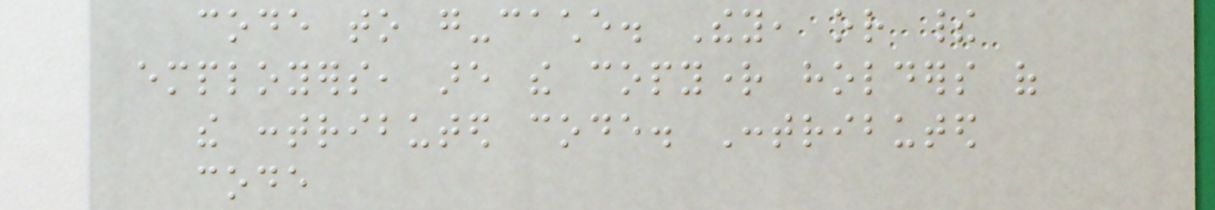code to go-cache. They, or their
employers, are the copyright holders of
the contributed code. Contributed
code
